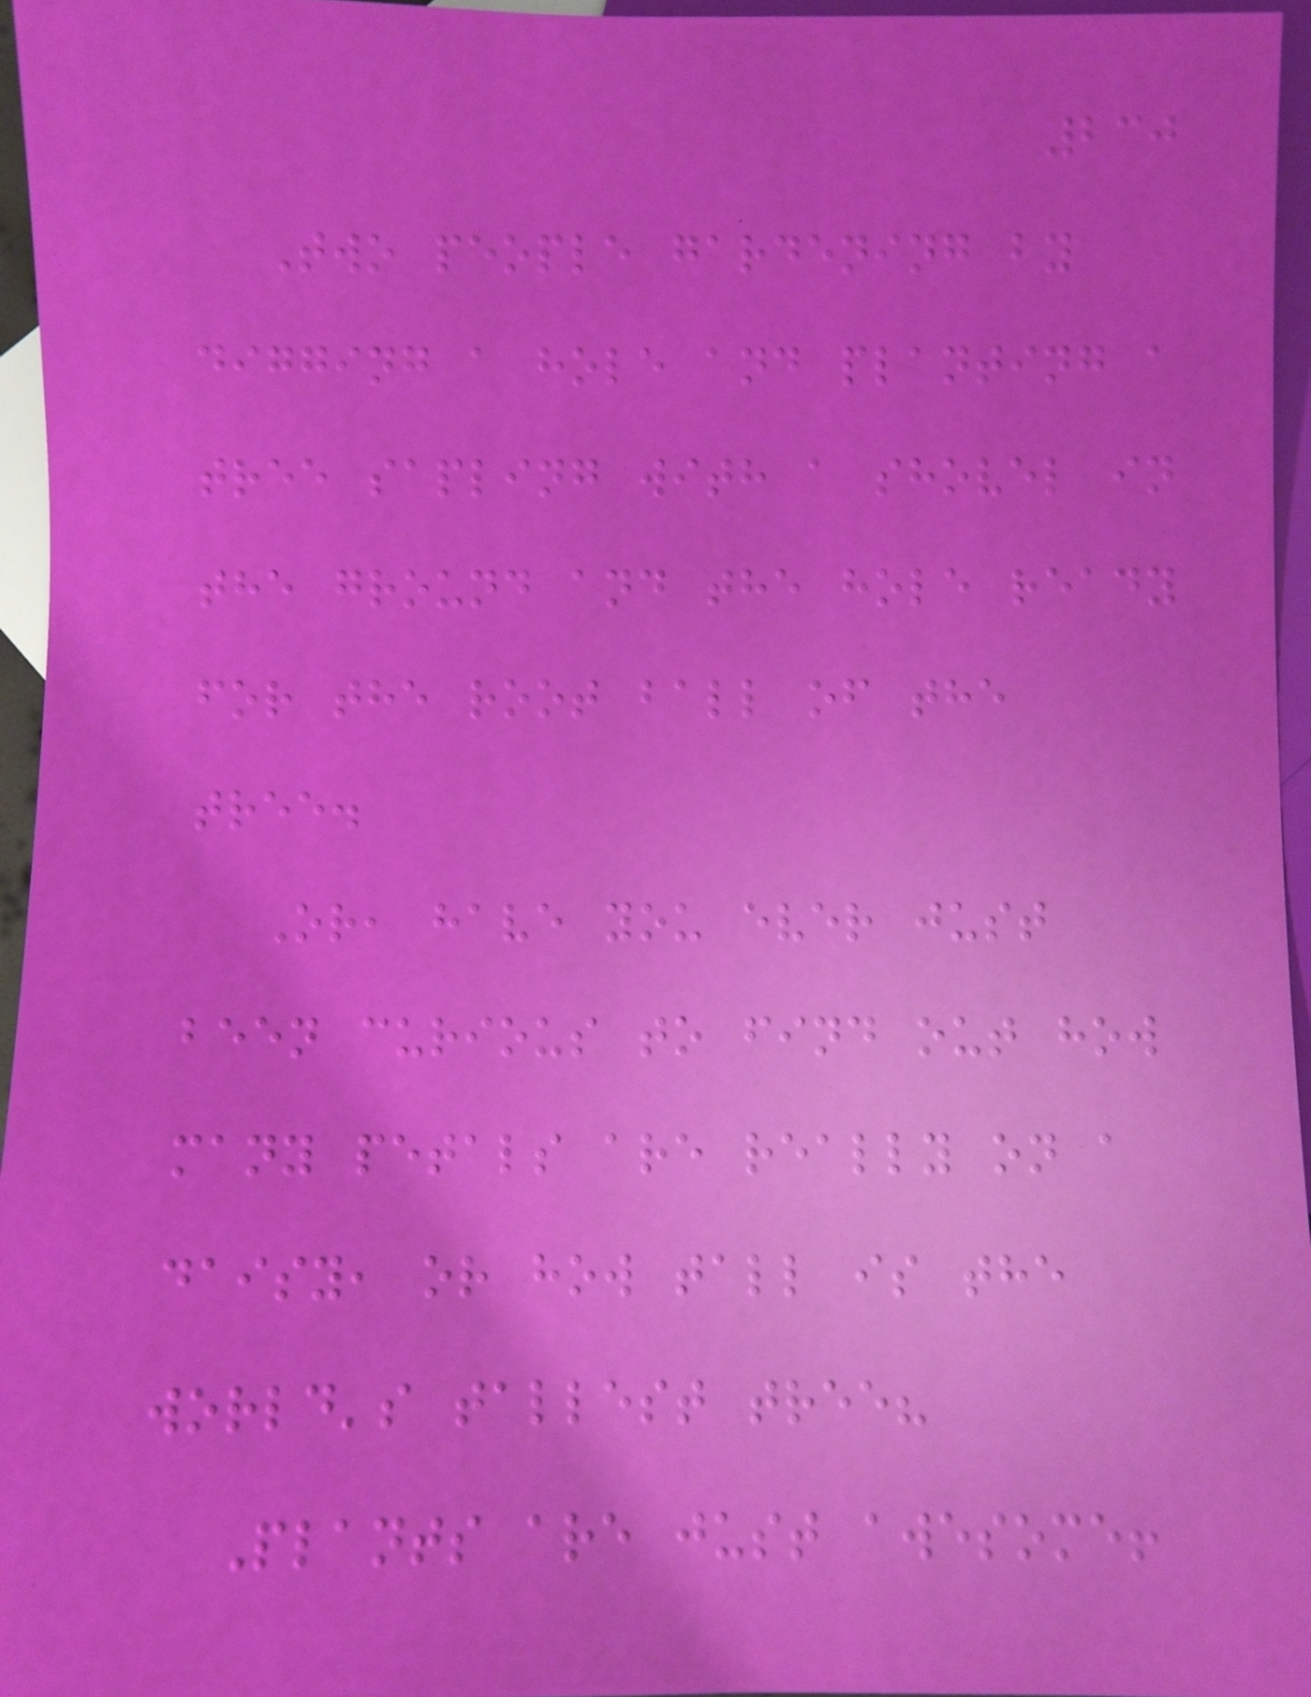230
Two people gardening by
digging a hole and planting a
tree sapling with a shovel in
the ground and the hole ready
for the root ball of the
tree.
Or, have you ever just
been curious to find out how
many petals are really on a
daisy, or how tall is the
world's tallest tree?
Plants are just awesome!
